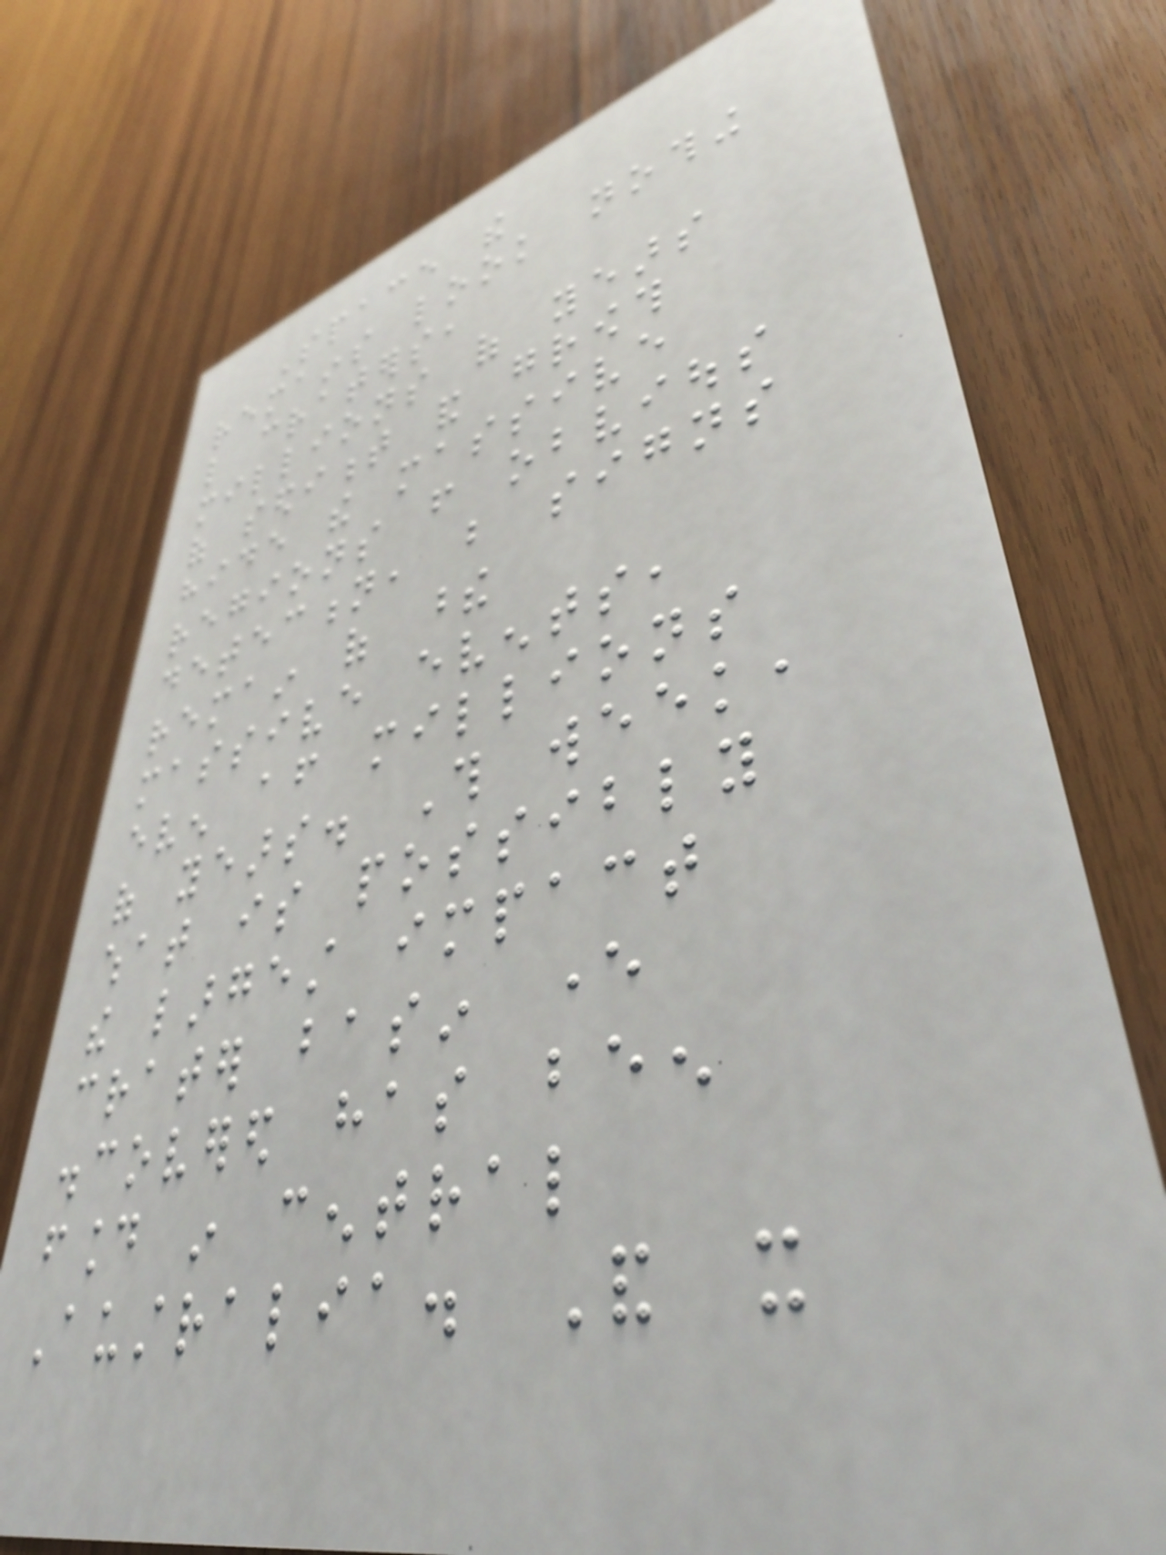Space the
remains look nothing
like craters,
millions of years
of sediment and growth
hide the massive
regions from obvious
detection, but signs
remain of these
massive events,
even after millions
of years. This week,
what is possibly
the largest impact
crater basin ever
discovered has been
found in central
Australia. And it
